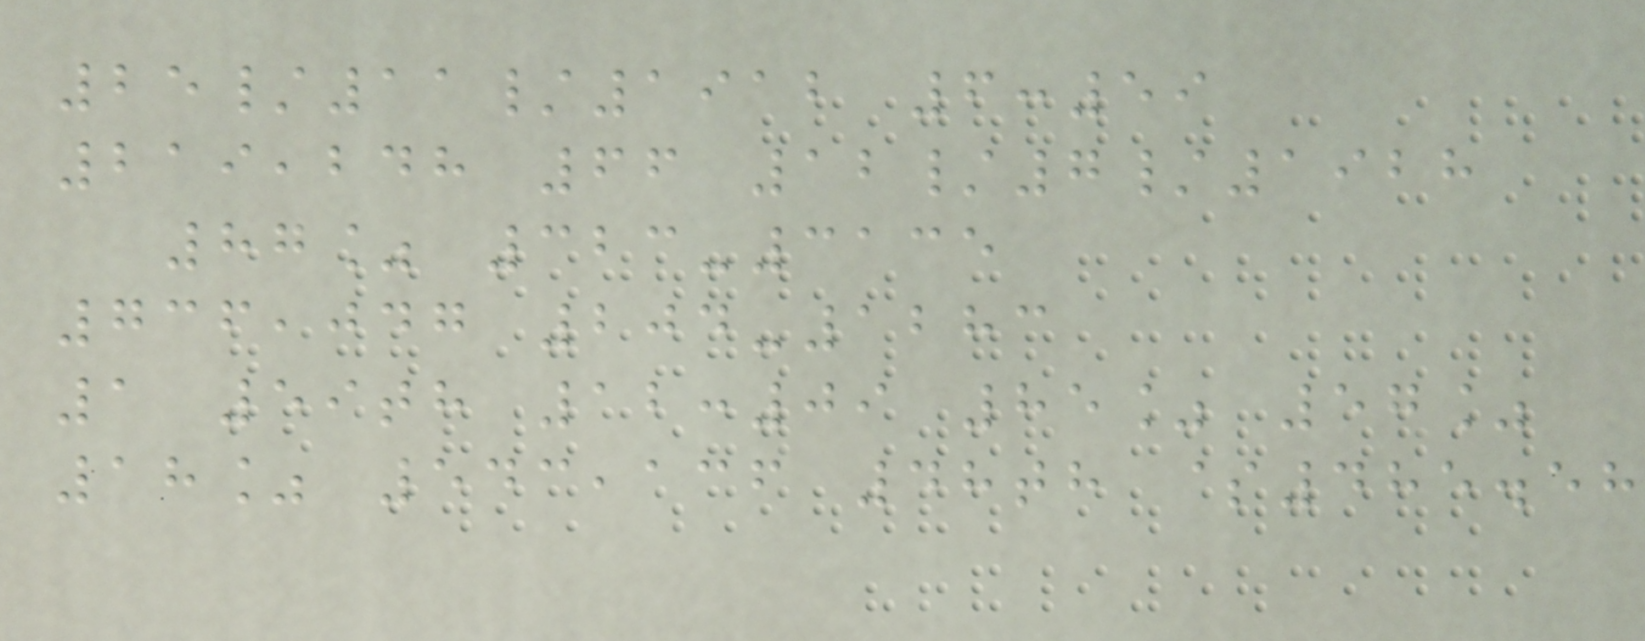25/11/1912 6:59
219,248 66 12/7/1928
87% 323-3135
736,047 204-1283
1 59th 12:09 85% 57%
18% 543,136 48th $485.58
